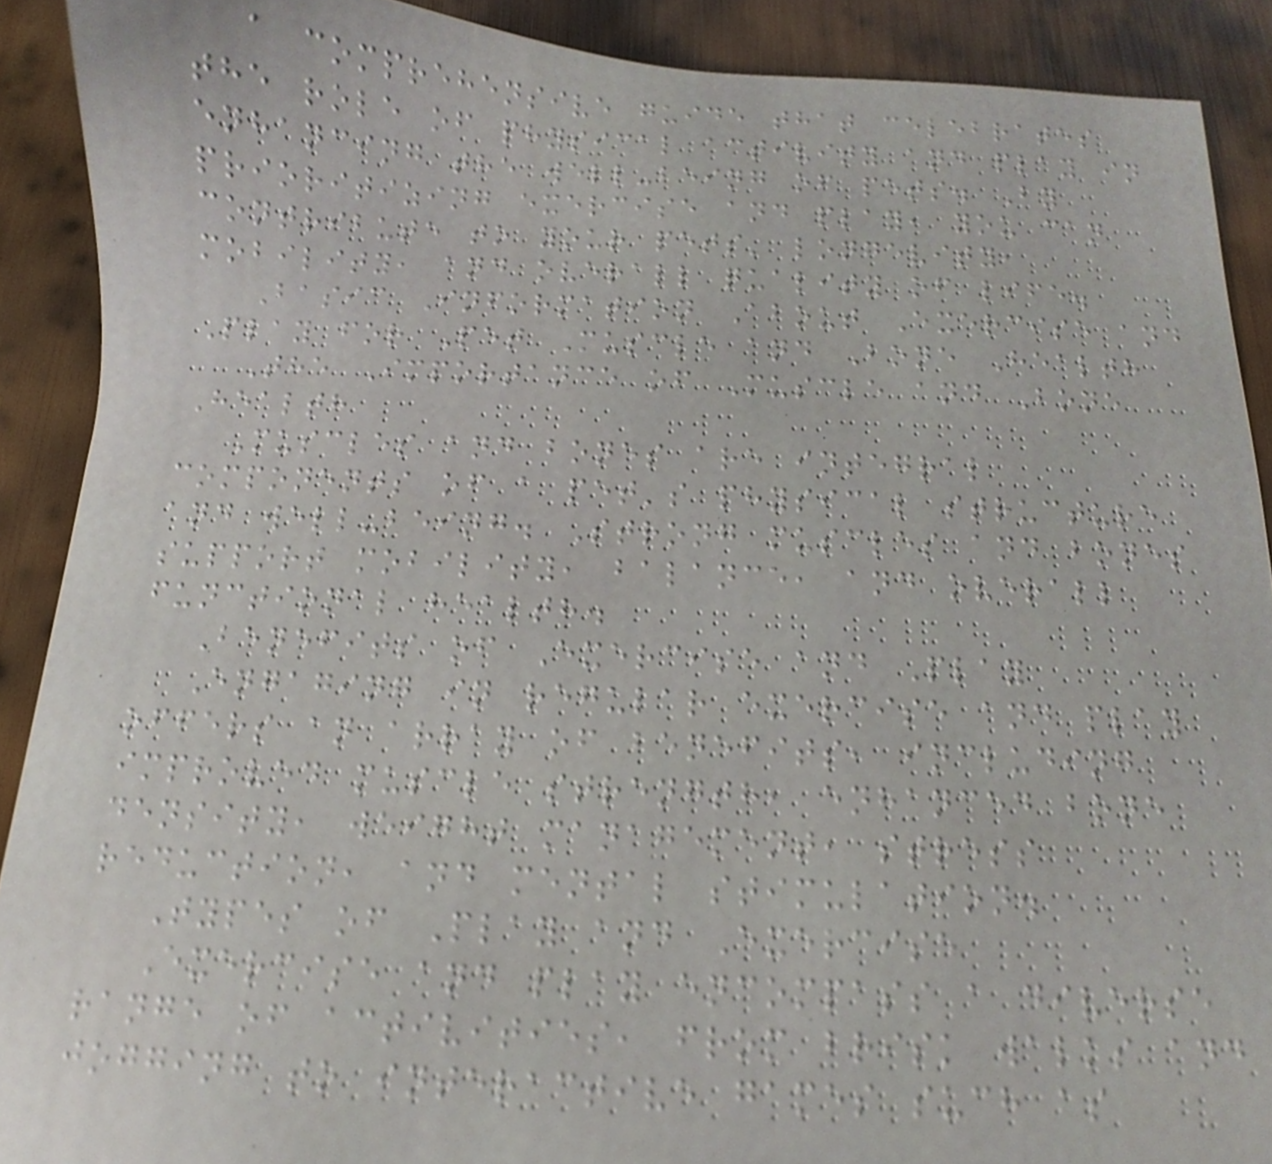a comprehensive guide that celebrates
the role of physical activity and play in
enhancing the well-being of pets. By
prioritizing exercise and play, you can
contribute to your pets' longevity,
mobility, and overall quality of life.
Basic Information About Exercise and
Play for Pet Muscle and Bone Health
The Importance of Muscle and Bone
Health
Muscles and bones are integral
components of a pet's physical structure
and well-being. Strong muscles and bones
support mobility, balance, and overall
functional health.
Benefits of Exercise and Play
Engaging in regular exercise and play
offers an array of benefits, including
improved muscle strength, enhanced bone
density, weight management, stress
reduction, and mental stimulation.
Types of Play and Exercise
Exercise and play encompass a diverse
range of activities, from brisk walks and
jogging to interactive games such as
